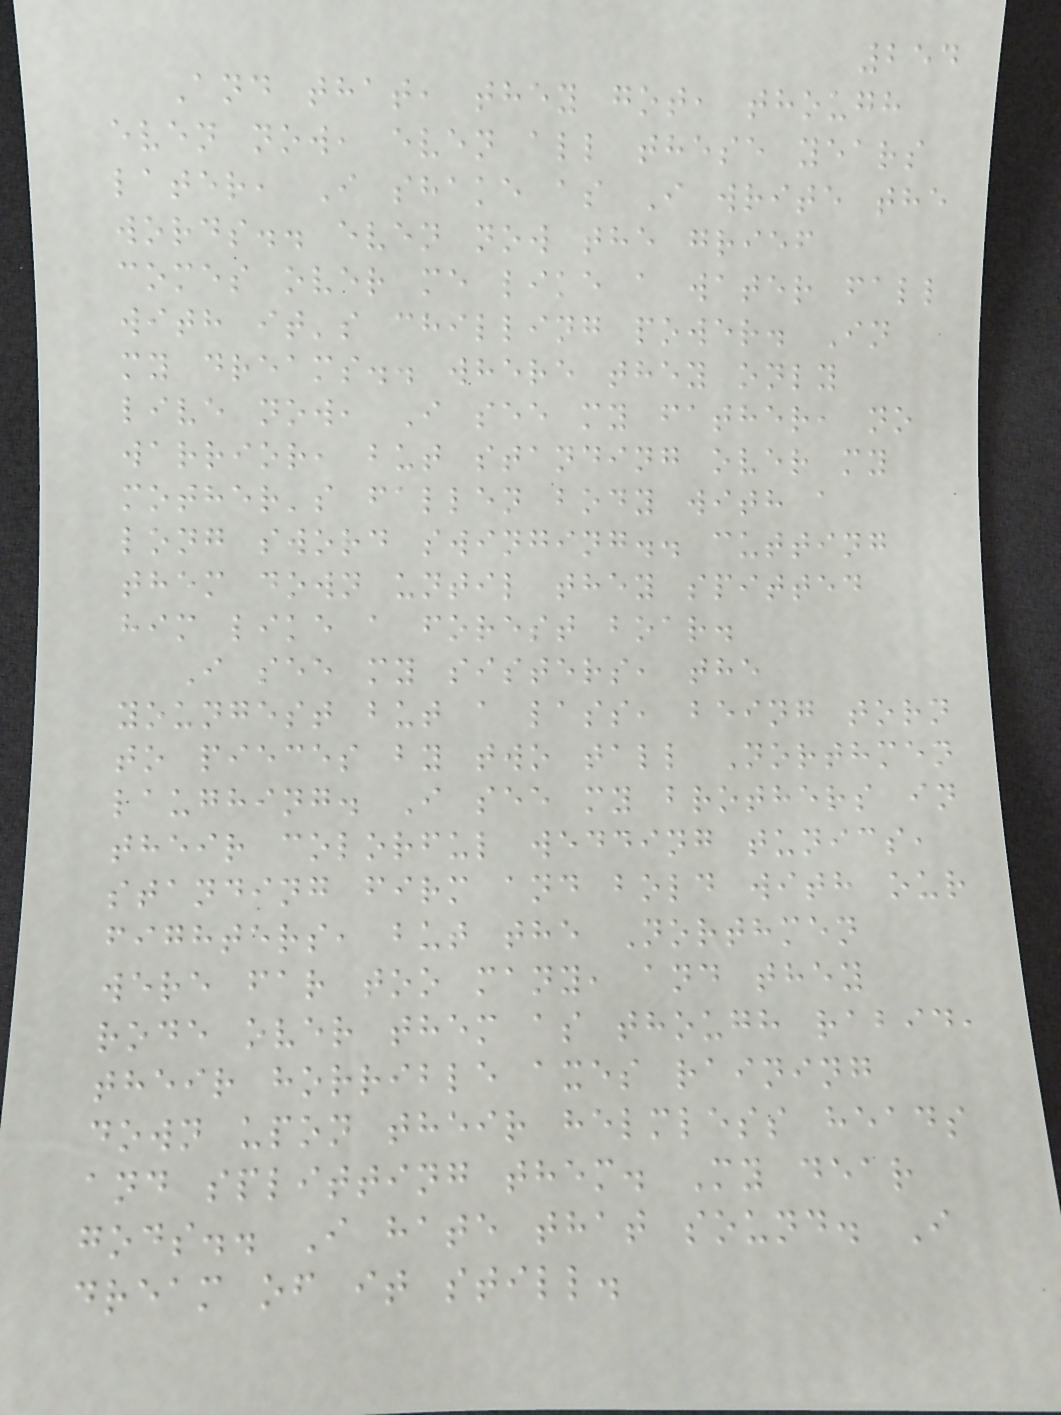254
And that, they got, though
even now, even all these years
later, I shake as I write the
words.. even now the grief
comes over me like a water fall
with it's chilling power. In
my dreams.. where they only
live now, I see my father, no
warrior, but standing over my
mother's fallen body with a
long sword swinging.. cutting
them down until they spitted
him like a forest boar.
I see my sisters, the
youngest but a lass, being torn
to pieces by two tall Northmen
laughing. I see my brothers in
their colorful wedding tunics,
standing firm and bold with our
fighters, but the Northmen
were far too many, and they
rode over them as though rabid,
their horrible axes raining
down upon their helmless heads
and splitting them. My dear
gods.. I hate that sound. I
dream of it still.
